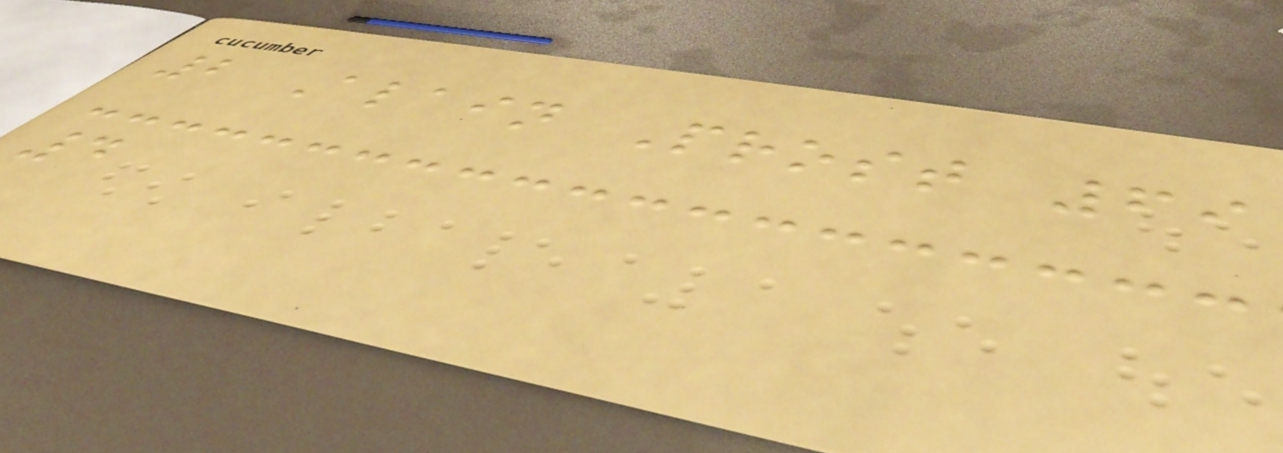2 Alain Prost 69
4
